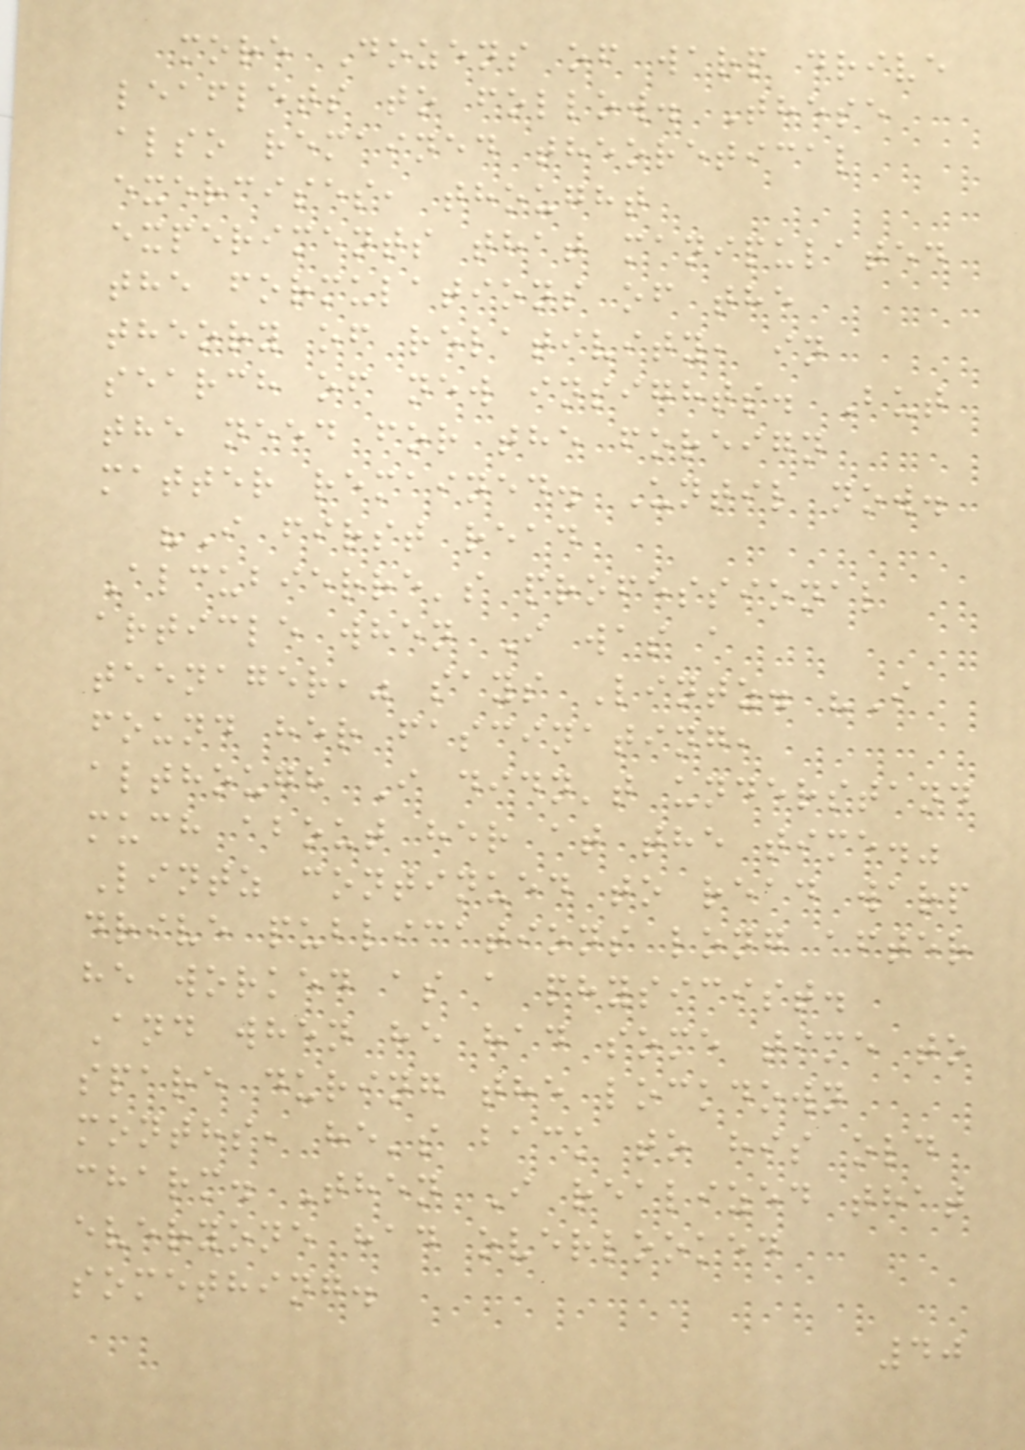more Dozens of warp drive
leaflets to follow. These
also remained theoretical
exercises, thought
experiments that manipulated
the formulations of the
theory of relativity, in
search of new insights. But
the need for the foreign
matter remained. Until now.
"I first read
Alcubierre's professional
article when I was a
teenager," says Lintz. "I
found her fascinating,
although I didn't understand
much about her at the time."
Lintz continued to read warp
drive publications long after
he worked as a physicist.
And when he had some time to
spare during the lockdown
months, he's back to his old
charm. Then I realized that
everyone had overlooked
something.
40
